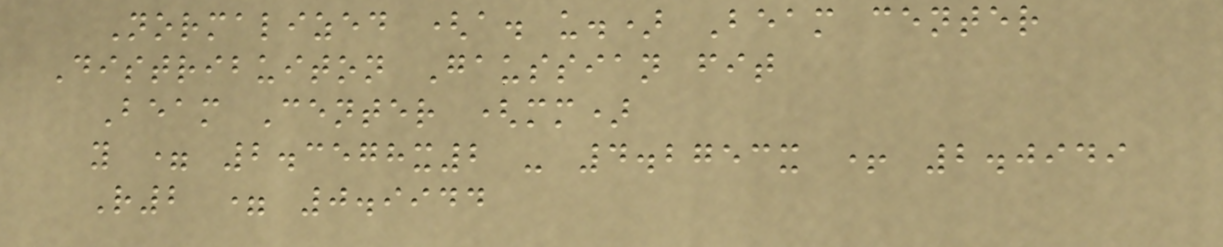Normalized (a. u.) Beam center
Distribuiton Gaussian fit
Beam Center (mm)
y = 2.3578x2 - 4.2753x + 2.0949
R2 = 0.9944
